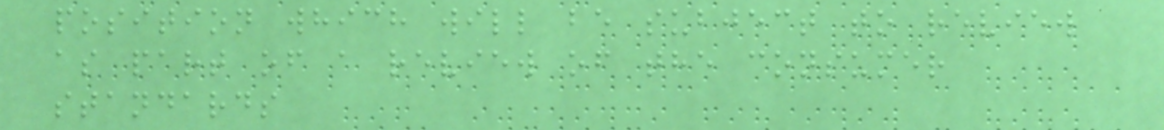position which will be subject to review
as part of a review of the consumer
standards
